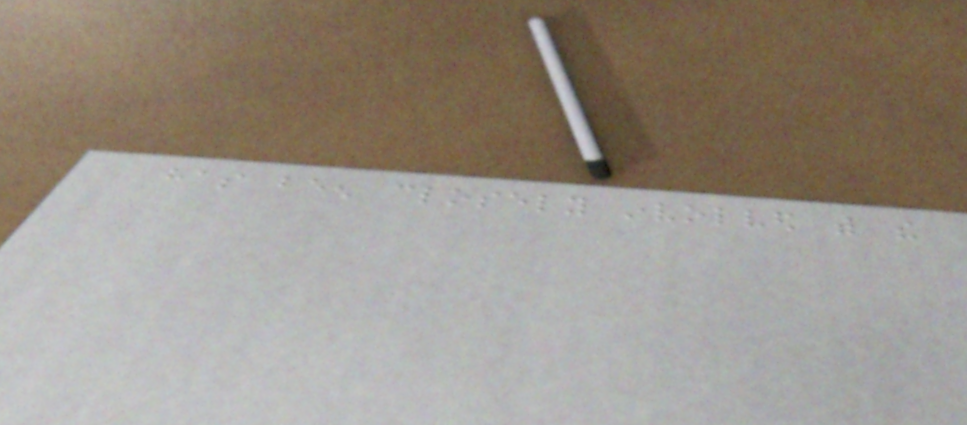has been closely involved with the
